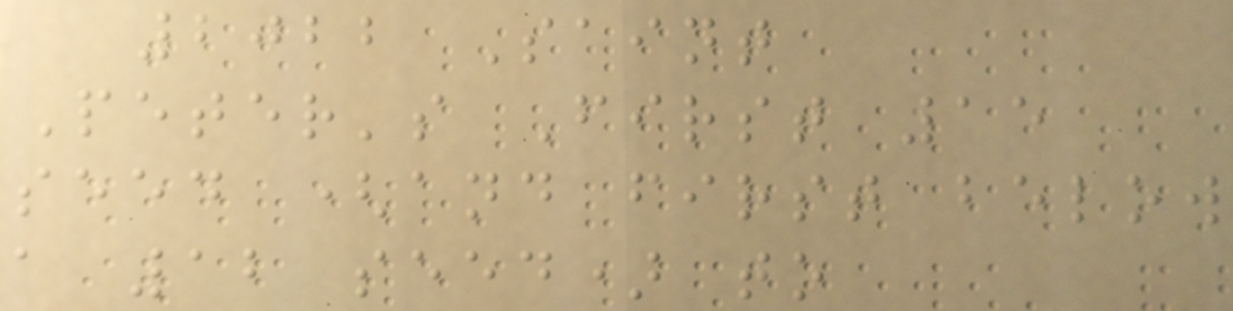2022 Saint
Peter's First 15
seed (and first below
a 12 seed) to
